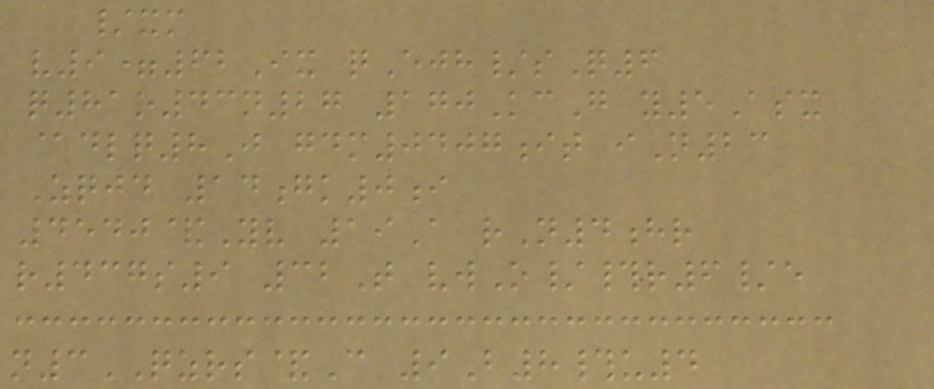/xm
v9=62Ix qEjh/sQ6
q81o43n27 170KcG y5Asx
@dlq8J gdm0407it iN23
Zqjd 14gk0i
4540&Yv 19A rN4hr
r437s9 32T vwO/#r6/e
n3QZRS&C 9B8#u4
